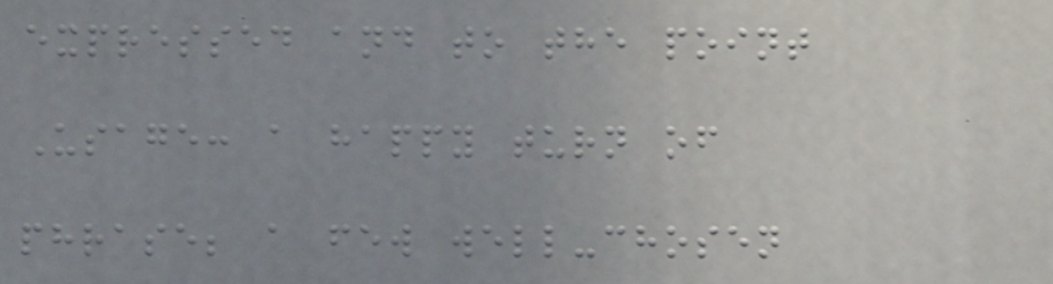expressed and to the point
Usage: a happy turn of
phrase; a few well-chosen
